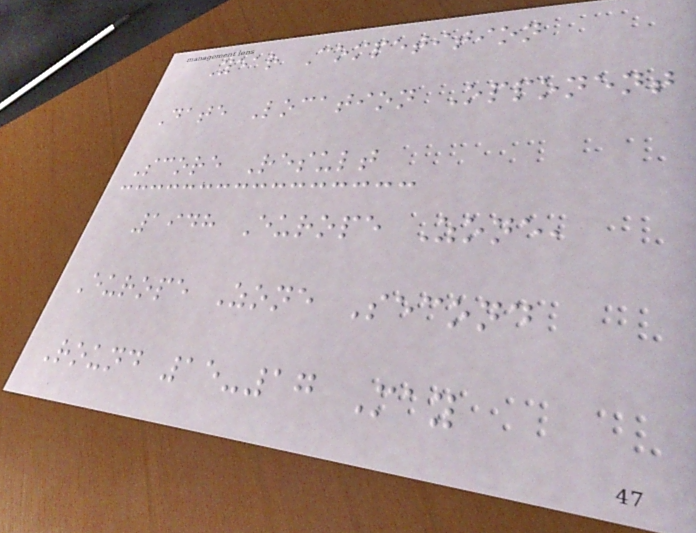Year Competition
Date Location Opponent
Score Result
1948 Europe Zone,
Europe Zone Second
Round 15-17 May
